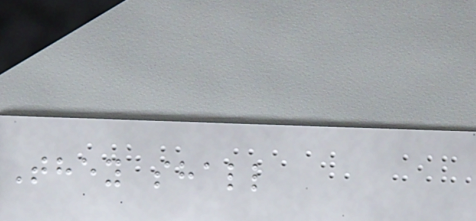They shall
